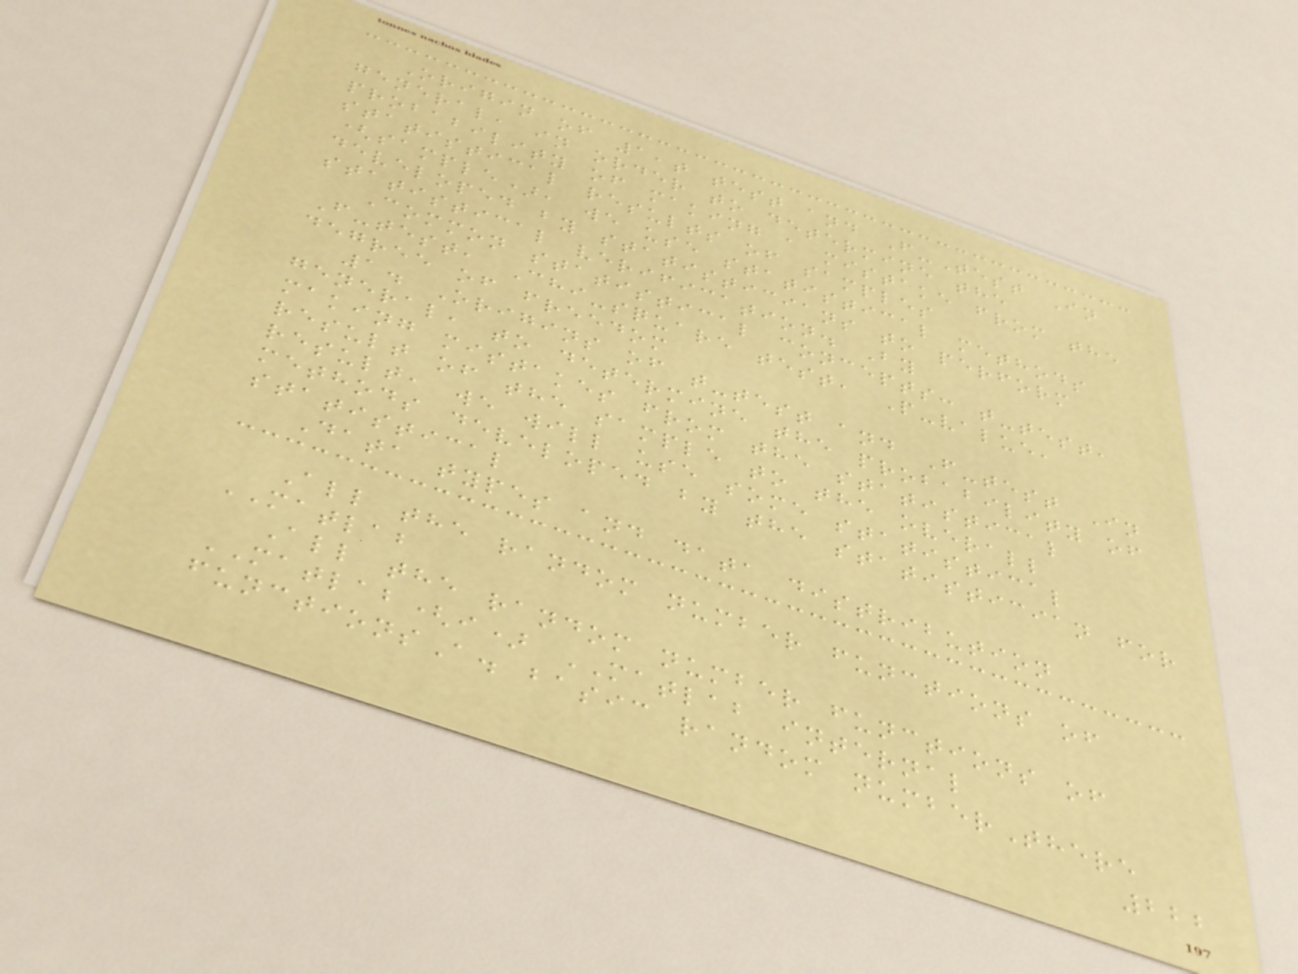Origin of 1,t test and F-Test In
general, in order to determine the
probability of making a mistake from the
statistical results of samples
(sample), we use statistical methods
developed by statisticians to perform
statistical verification. By
Common statistical concepts: t-test,
F-test, Chi-square test, P-value,
degree of freedom
1. Origins of t-test and F-test In
general, to determine the probability of
making mistakes from the statistical
result of the sample to the overall
result, we will use some statistical
methods developed by the statistician for
statistical
Data types and data distribution
All the random number functions of
MATLAB
All the random number functions of
MATLAB(i) MATLAB internal
functionsA. basic random numberThere
222
